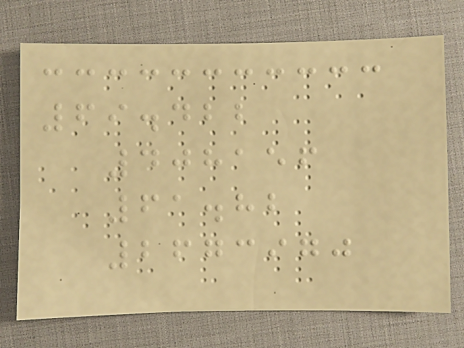69.422
408156
61.82
2673970
